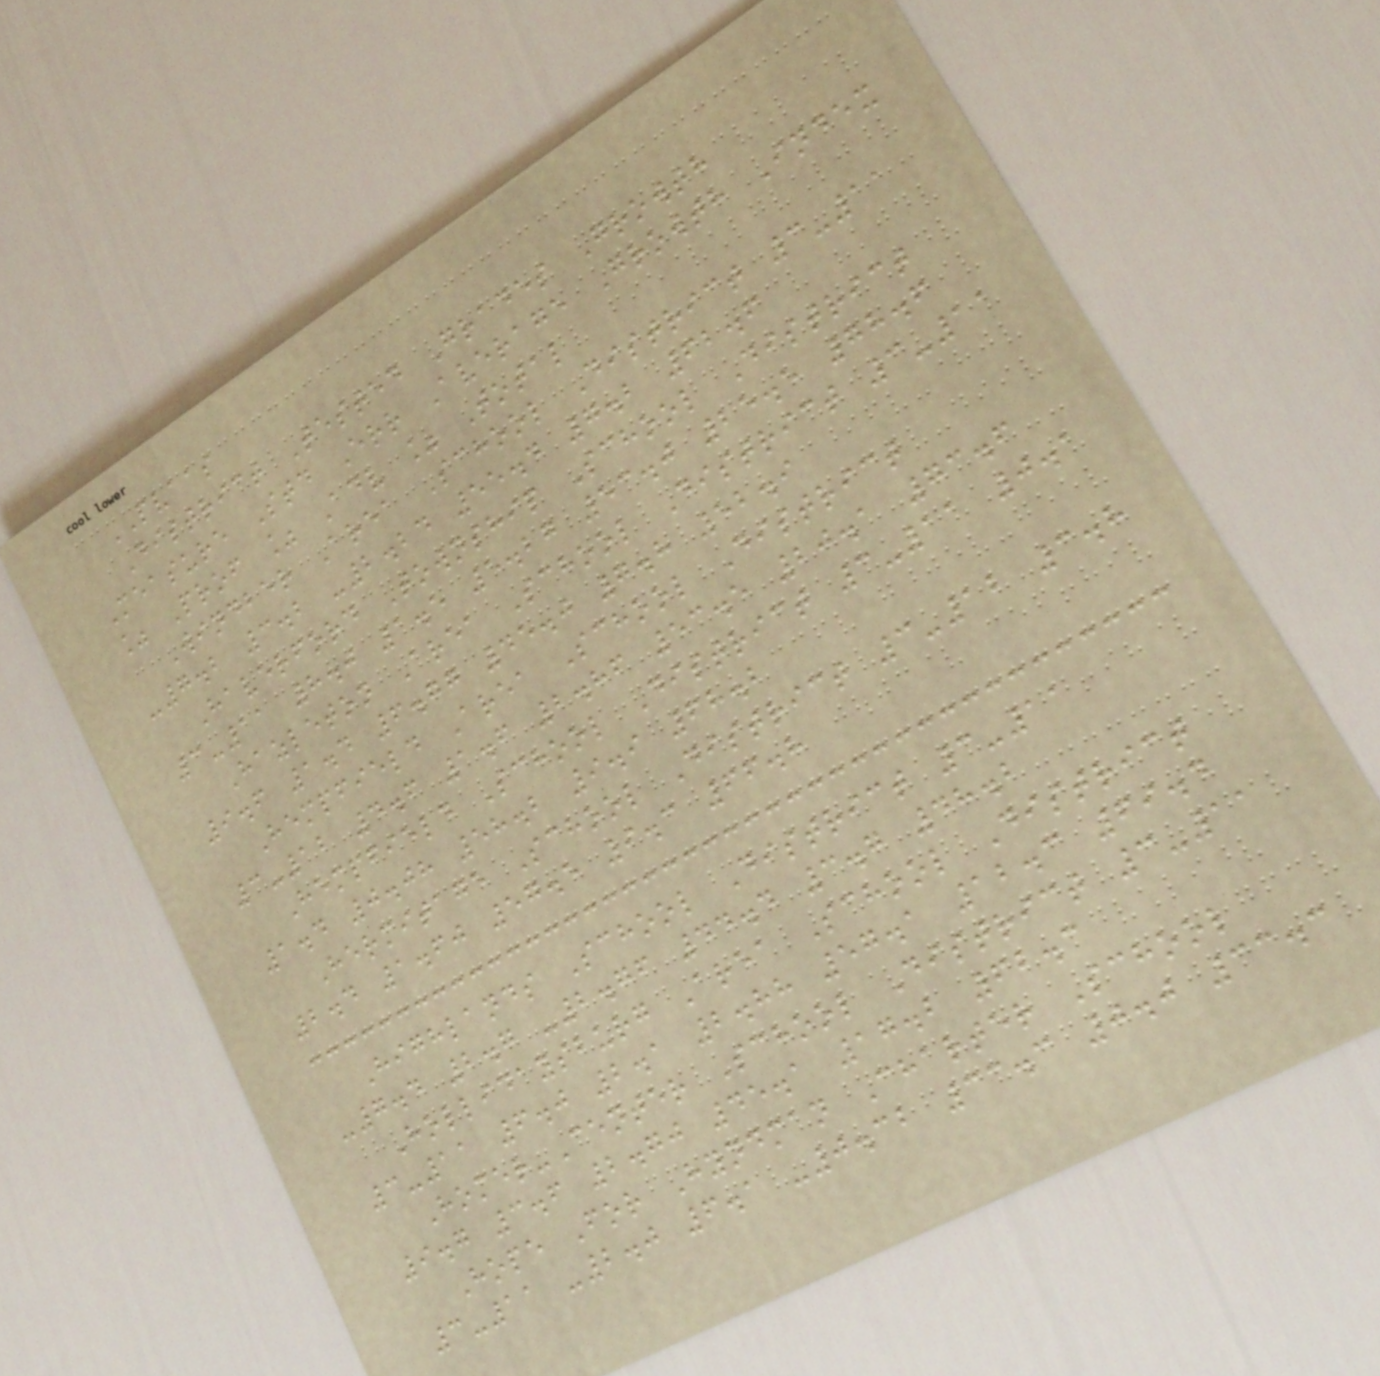PVAAS
District Tested Grades Growth
Measure Std Err Average Growth Index
% Prof % Adv % Total
Windber Area School District 3-11
-7.2 3.2 -2.24 55.4 7.2 62.6
Haverford Township School District
3-11 8.0 1.5 5.27 53.0 25.5 78.6
Hazleton Area School District 3-11
9.6 1.4 6.77 45.0 7.8 52.9
Hempfield Area School District
3-12 4.6 1.6 2.86 53.5 20.1 73.6
Hempfield School District 3-11 0.1
1.4 0.08 58.2 9.9 68.2
Hermitage School District 3-12 3.8
2.4 1.60 57.5 9.3 66.8
Highlands School District 3-11
-7.4 2.7 -2.76 44.4 3.7 48.2
Hollidaysburg Area School District
3-11 6.0 2.1 2.88 57.1 12.3 69.4
Homer-Center School District 3-11
9.7 3.6 2.70 45.1 17.2 62.3
Hope For Hyndman Charter School
3-11 -2.0 6.1 -0.32 33.3 0.0 33.3
